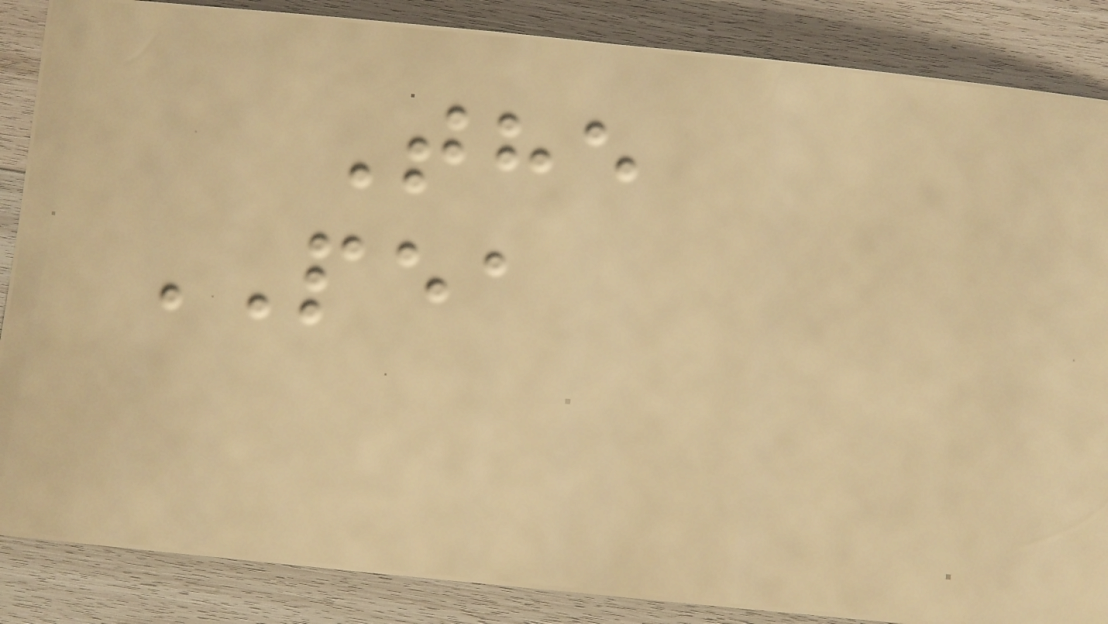The
PEA
